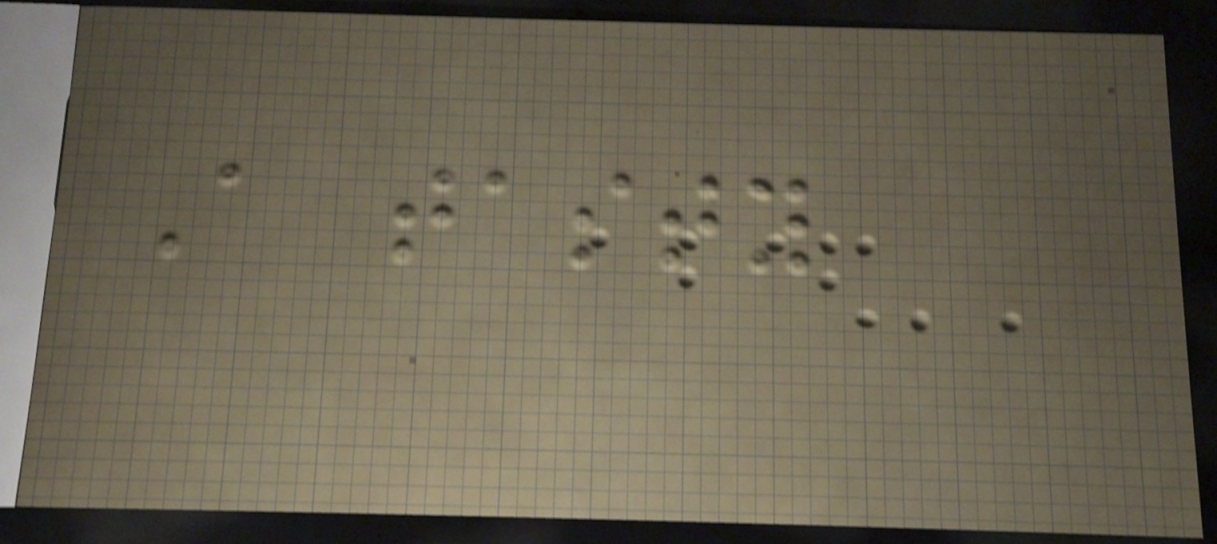A tasty
